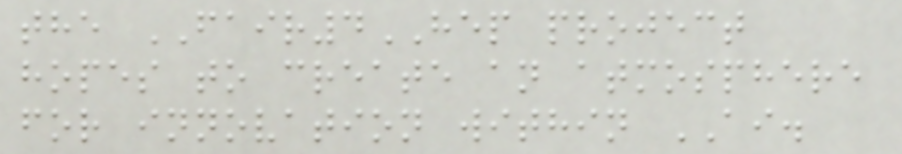the FAIR4HEP project
hopes to create an atmosphere
for innovation within AI.
